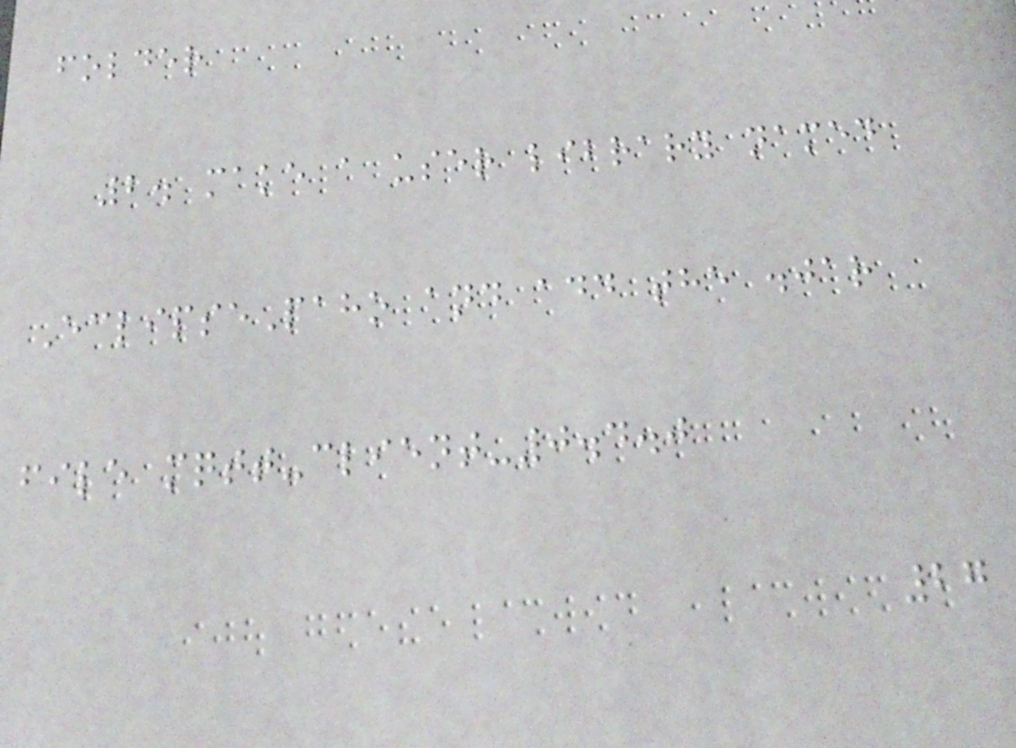folder
2. make a user library named
EclipsePaho and add the .jar
file mqtt-client-0.4.0
27
